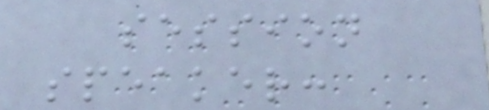session
speaker:
